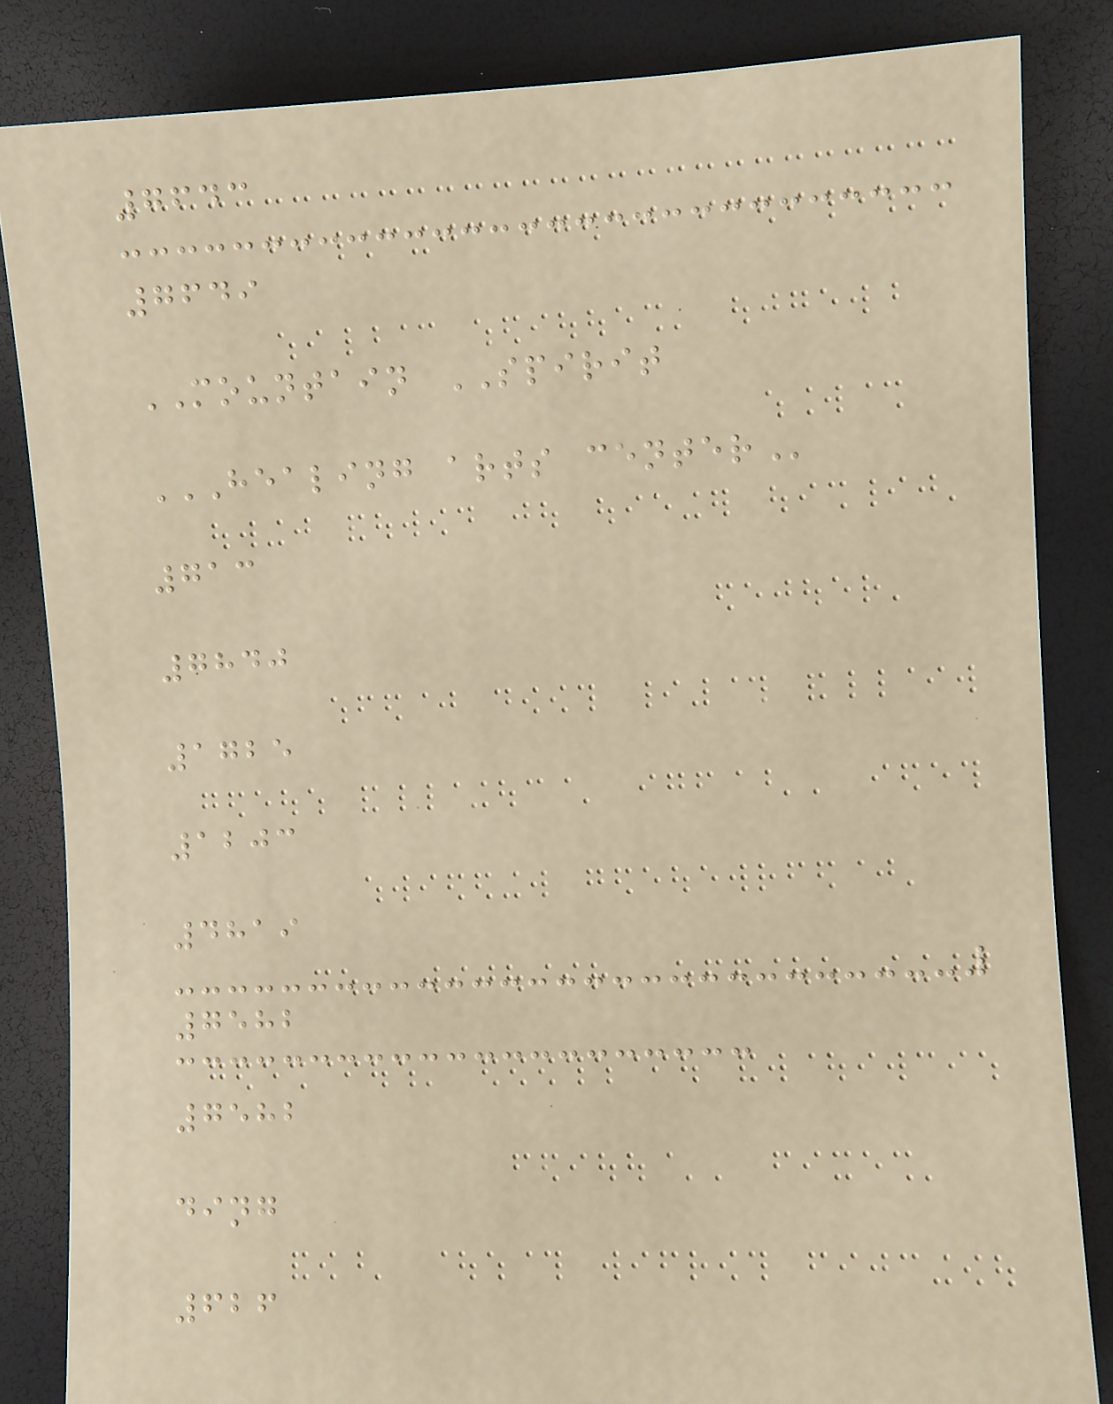7643
7649
MOUNTAIN SPIRIT
HEALING ARTS CENTER
713
7840
1725
1203
4819
7582
7582
ding
626
